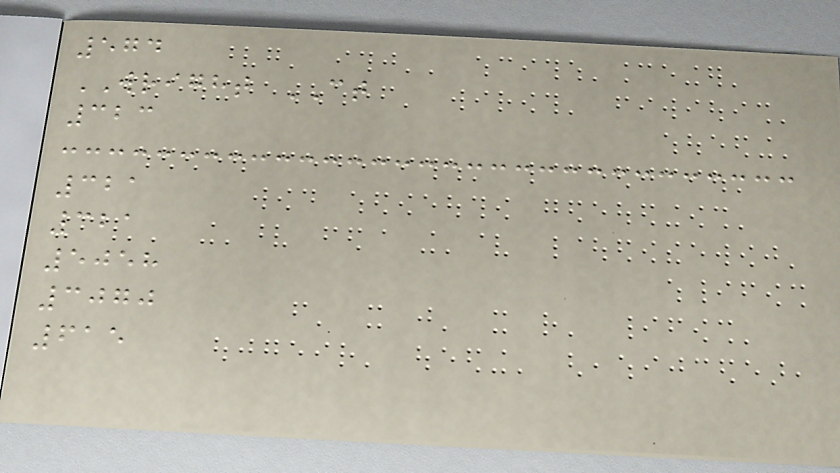574
WRIGHT CT
323
321
321
5058
3070
615
